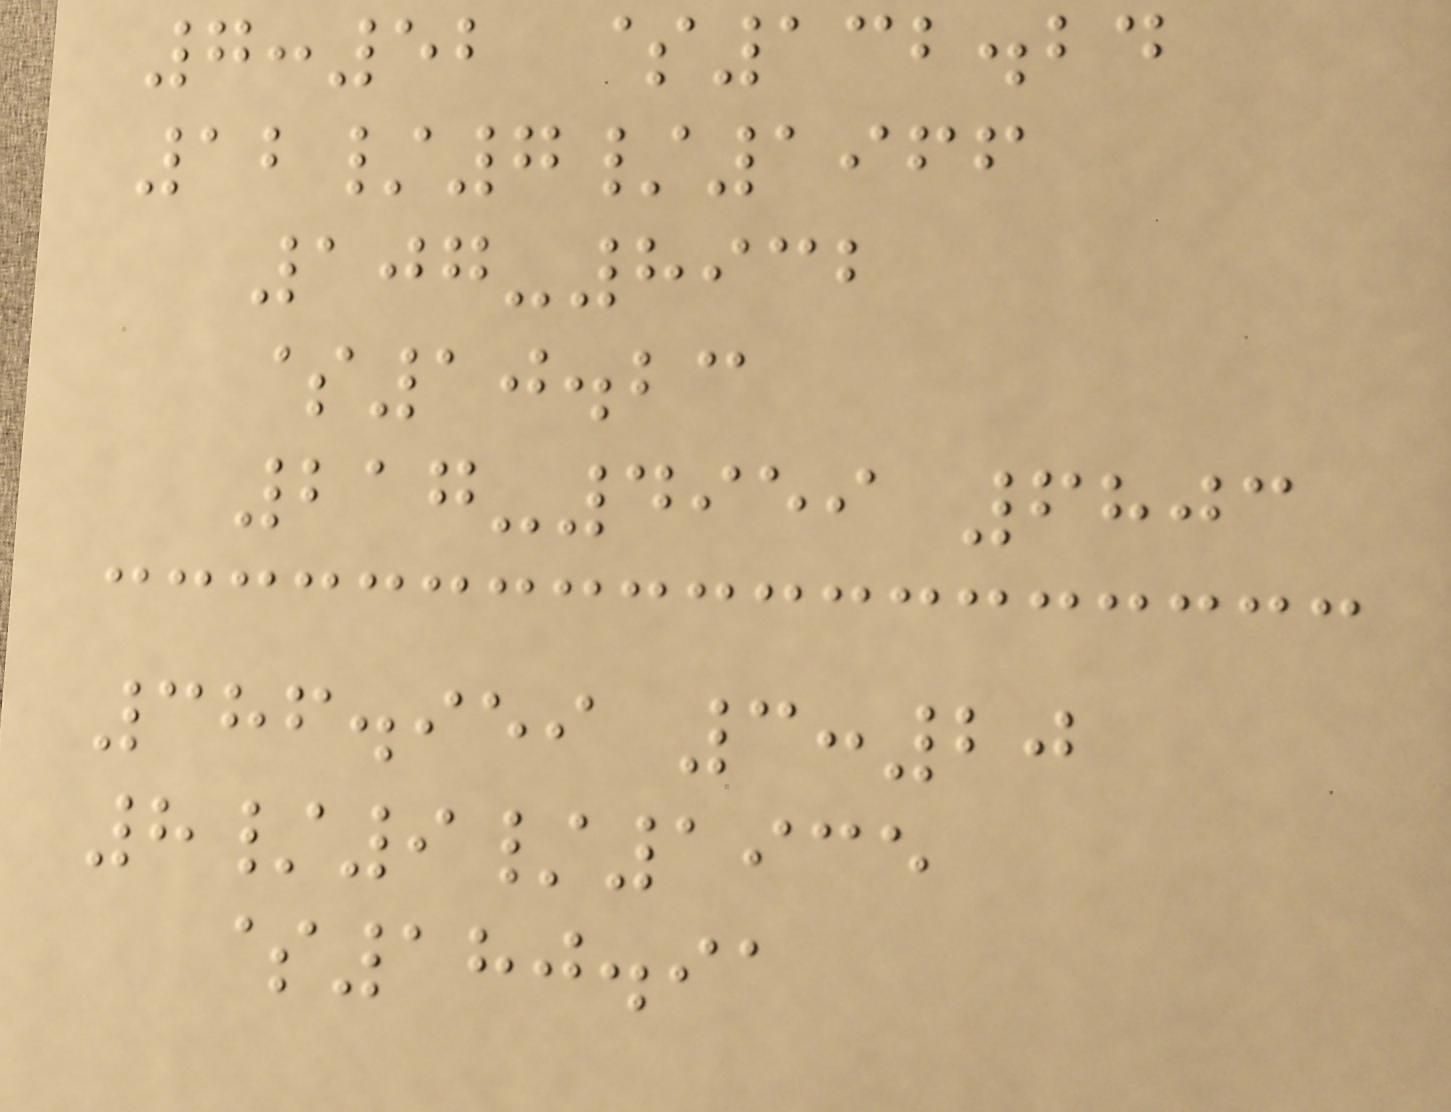7:52 $132.24
12/7/1966
107-8932
$10.23
217-4959 6803
386.959 3:20
8/9/1935
$180.91
